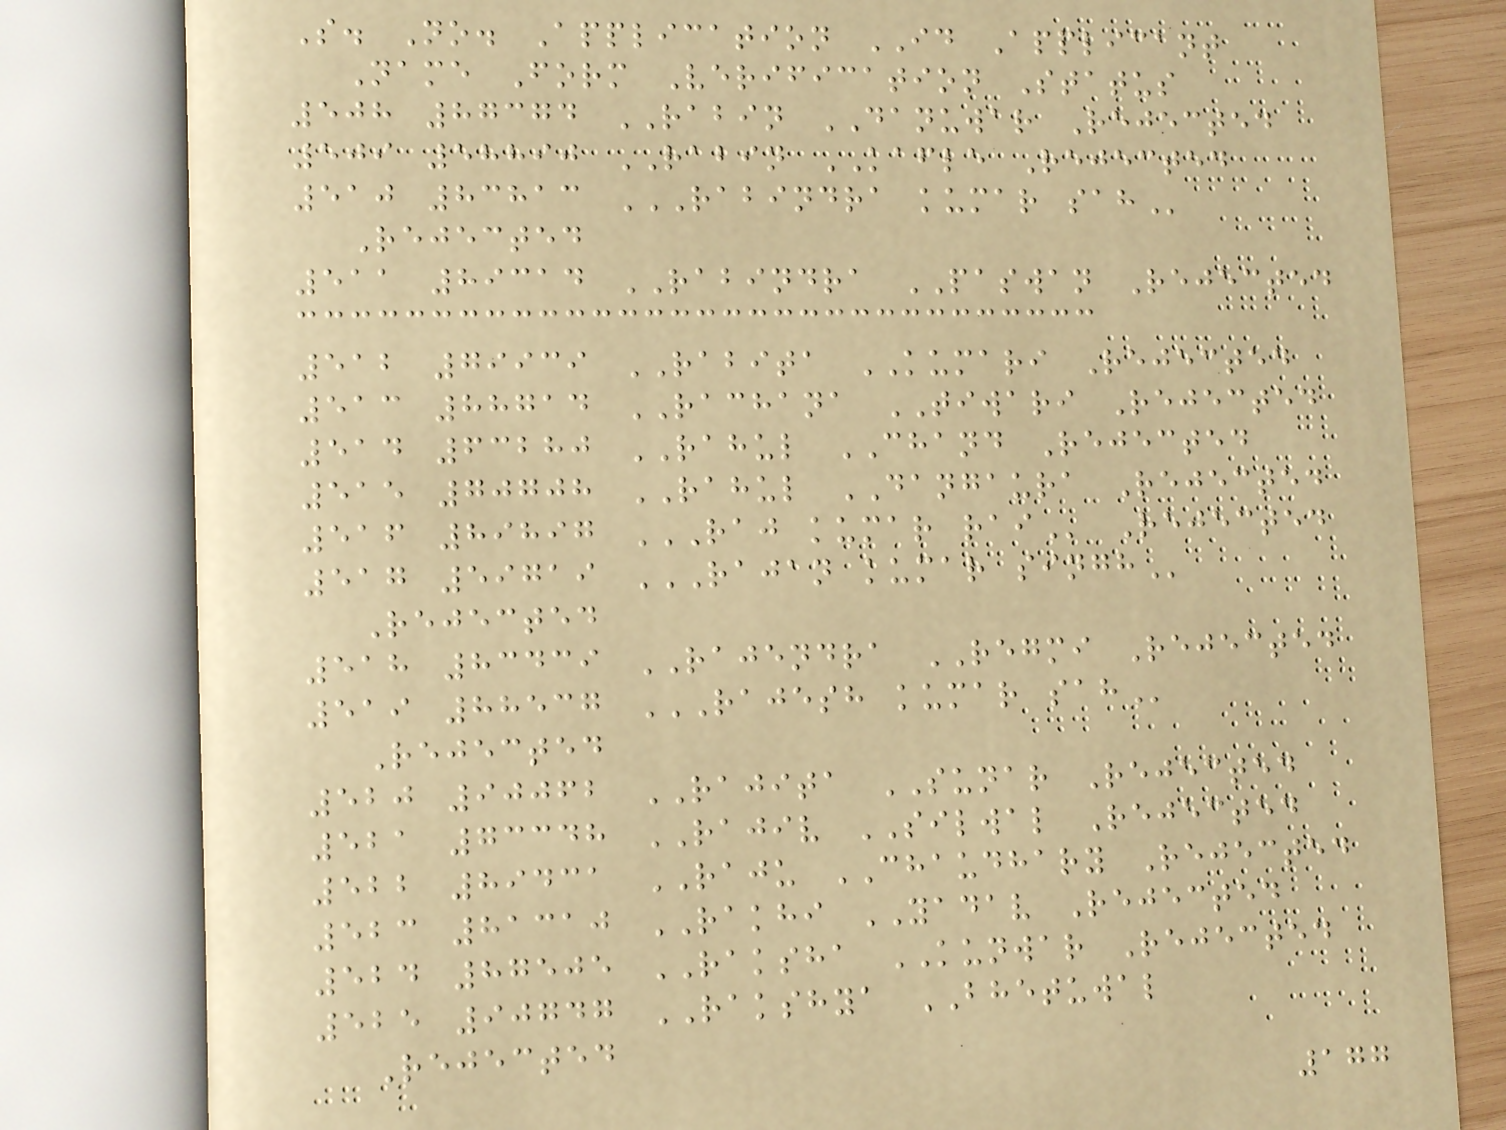S. No. Application ID Applicant
Name Form Verification Status
508 87374 RABIN DANUWAR Rejected
509 58890 RABIN KAFLE Rejected
510 83813 RABINDRA KUMAR SAH
Rejected
511 89314 RABINDRA PASWAN Rejected
512 79939 RABITA KUMARI Rejected
513 88714 RACHANA TIWARI Rejected
514 63280 RAHUL CHAND Rejected
515 70708 RAHUL DANGAURA Rejected
516 89897 RAJ KUMAR RAI Rejected
517 59719 RAJAN KUMAR SINGH
Rejected
518 83439 RAJENDRA REGMI Rejected
519 88537 RAJESH KUMAR SAH
Rejected
520 90062 RAJITA SUNAR Rejected
521 73348 RAJIV SILWAL Rejected
522 89431 RAJU CHAUDHARY Rejected
523 81310 RAKHI YADAV Rejected
524 87505 RAKSHA KUNWAR Rejected
525 90747 RAKSHYA BHETUWAL
Rejected
177
